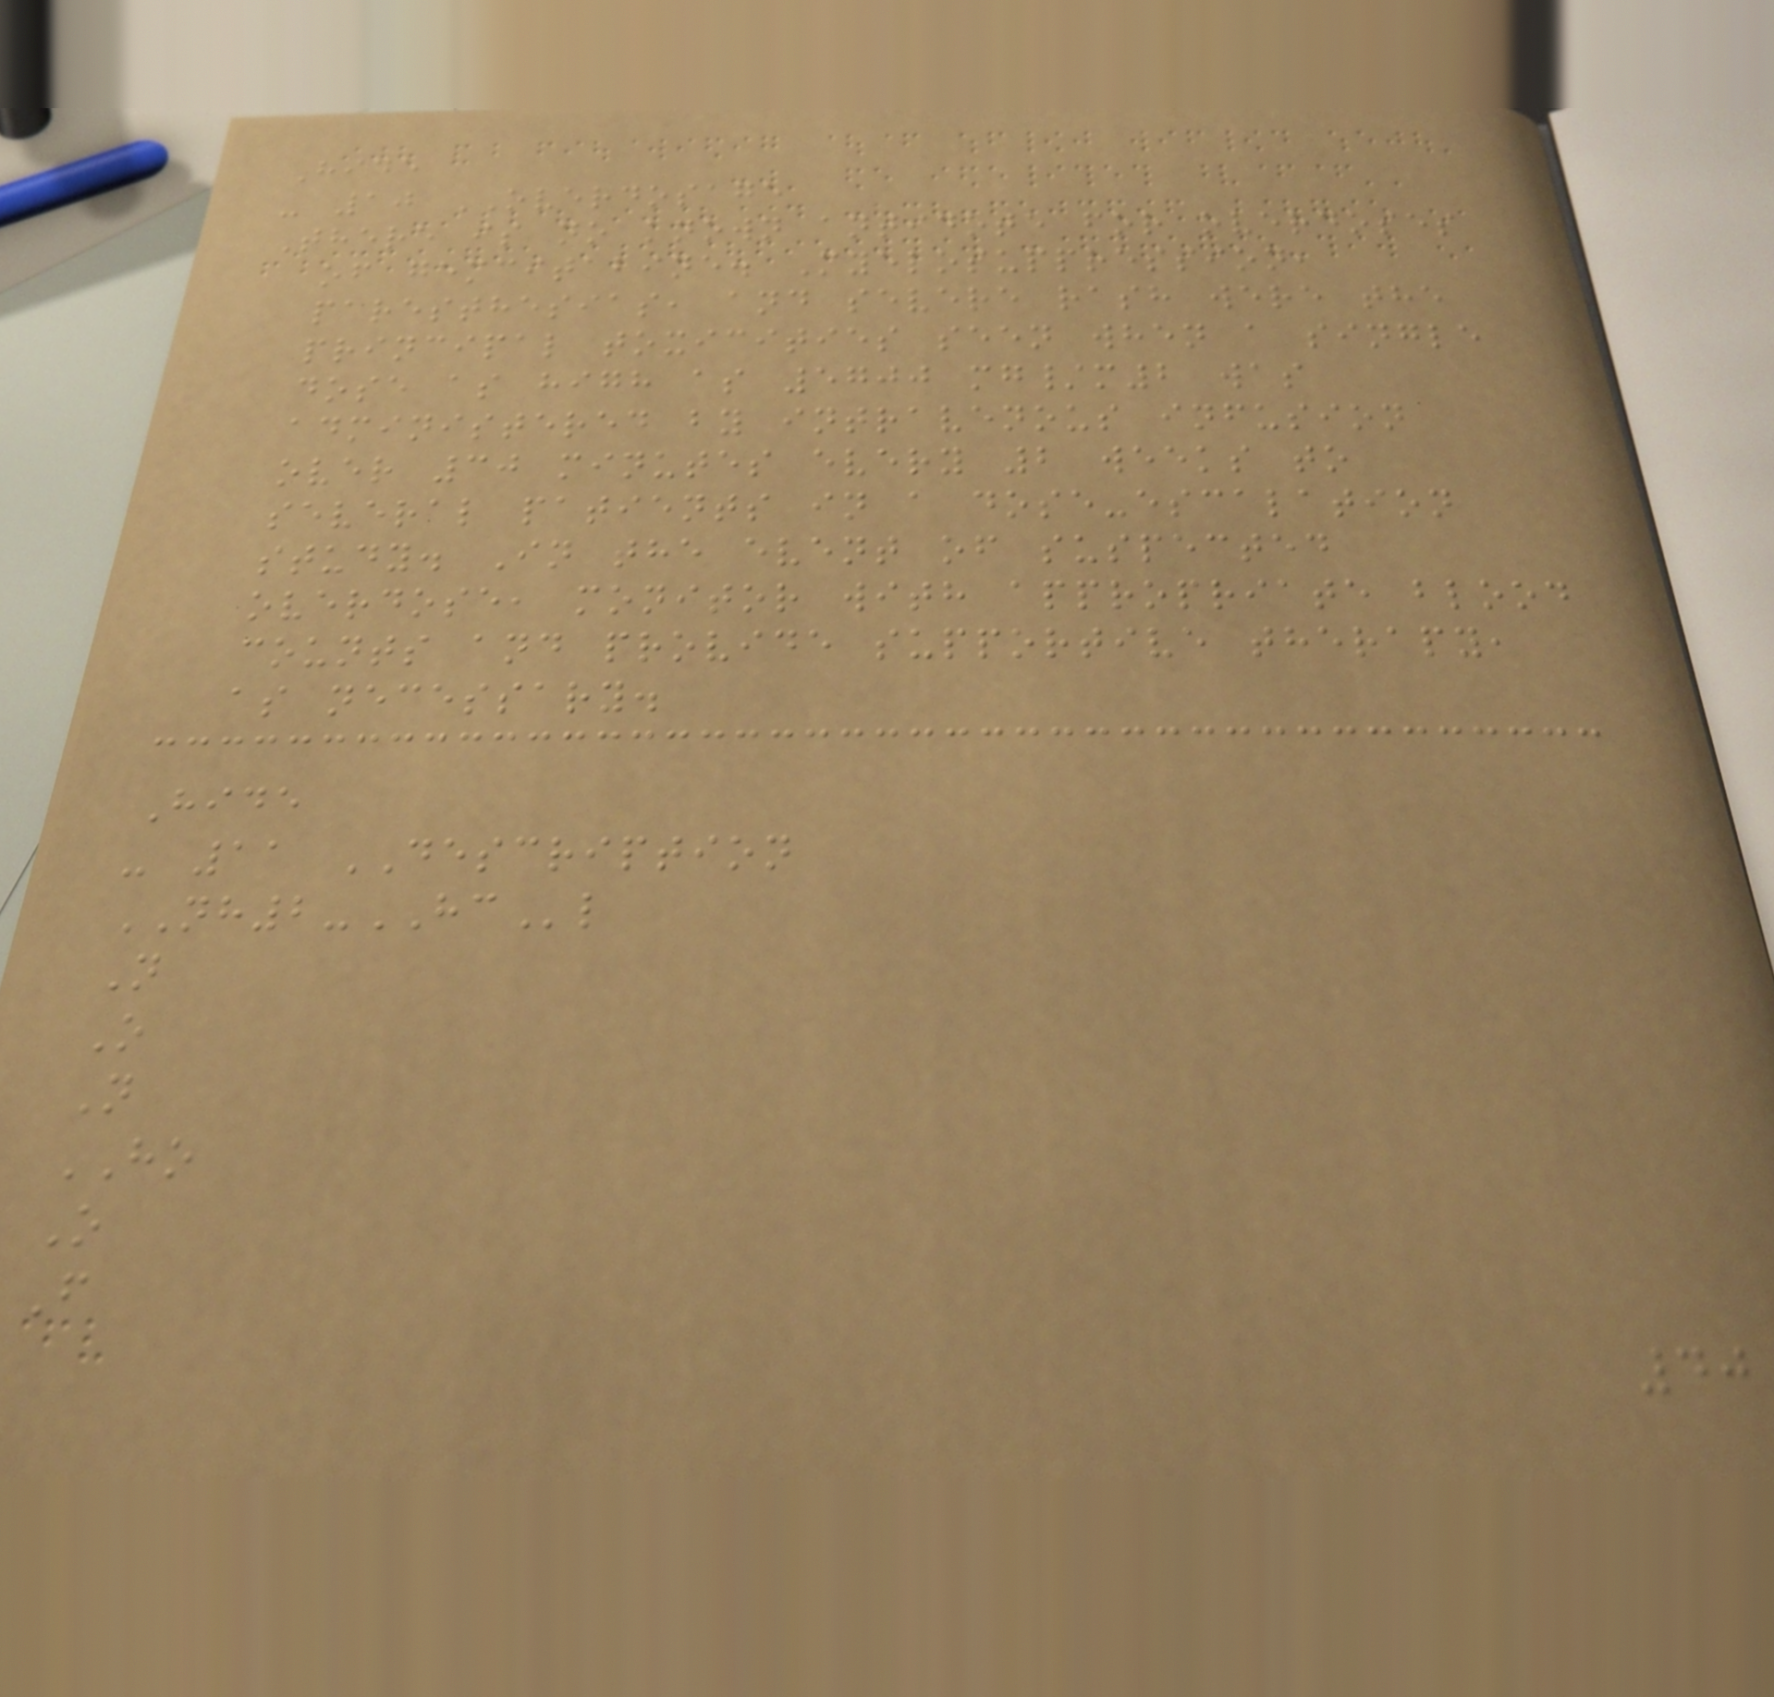Hide
- 10 OVERDOSAGE
There is no known antidote for overdoses
of gemcitabine. Myelosuppression,
paresthesias, and severe rash were the
principal toxicities seen when a single
dose as high as 5700 mg/m2 was
administered by intravenous infusion
over 30 minutes every 2 weeks to
several patients in a dose-escalation
study. In the event of suspected
overdose, monitor with appropriate blood
counts and provide supportive therapy,
as necessary.
Hide
- 11 DESCRIPTION
NH2-HCl
N
O
N
HO
O
F
40
